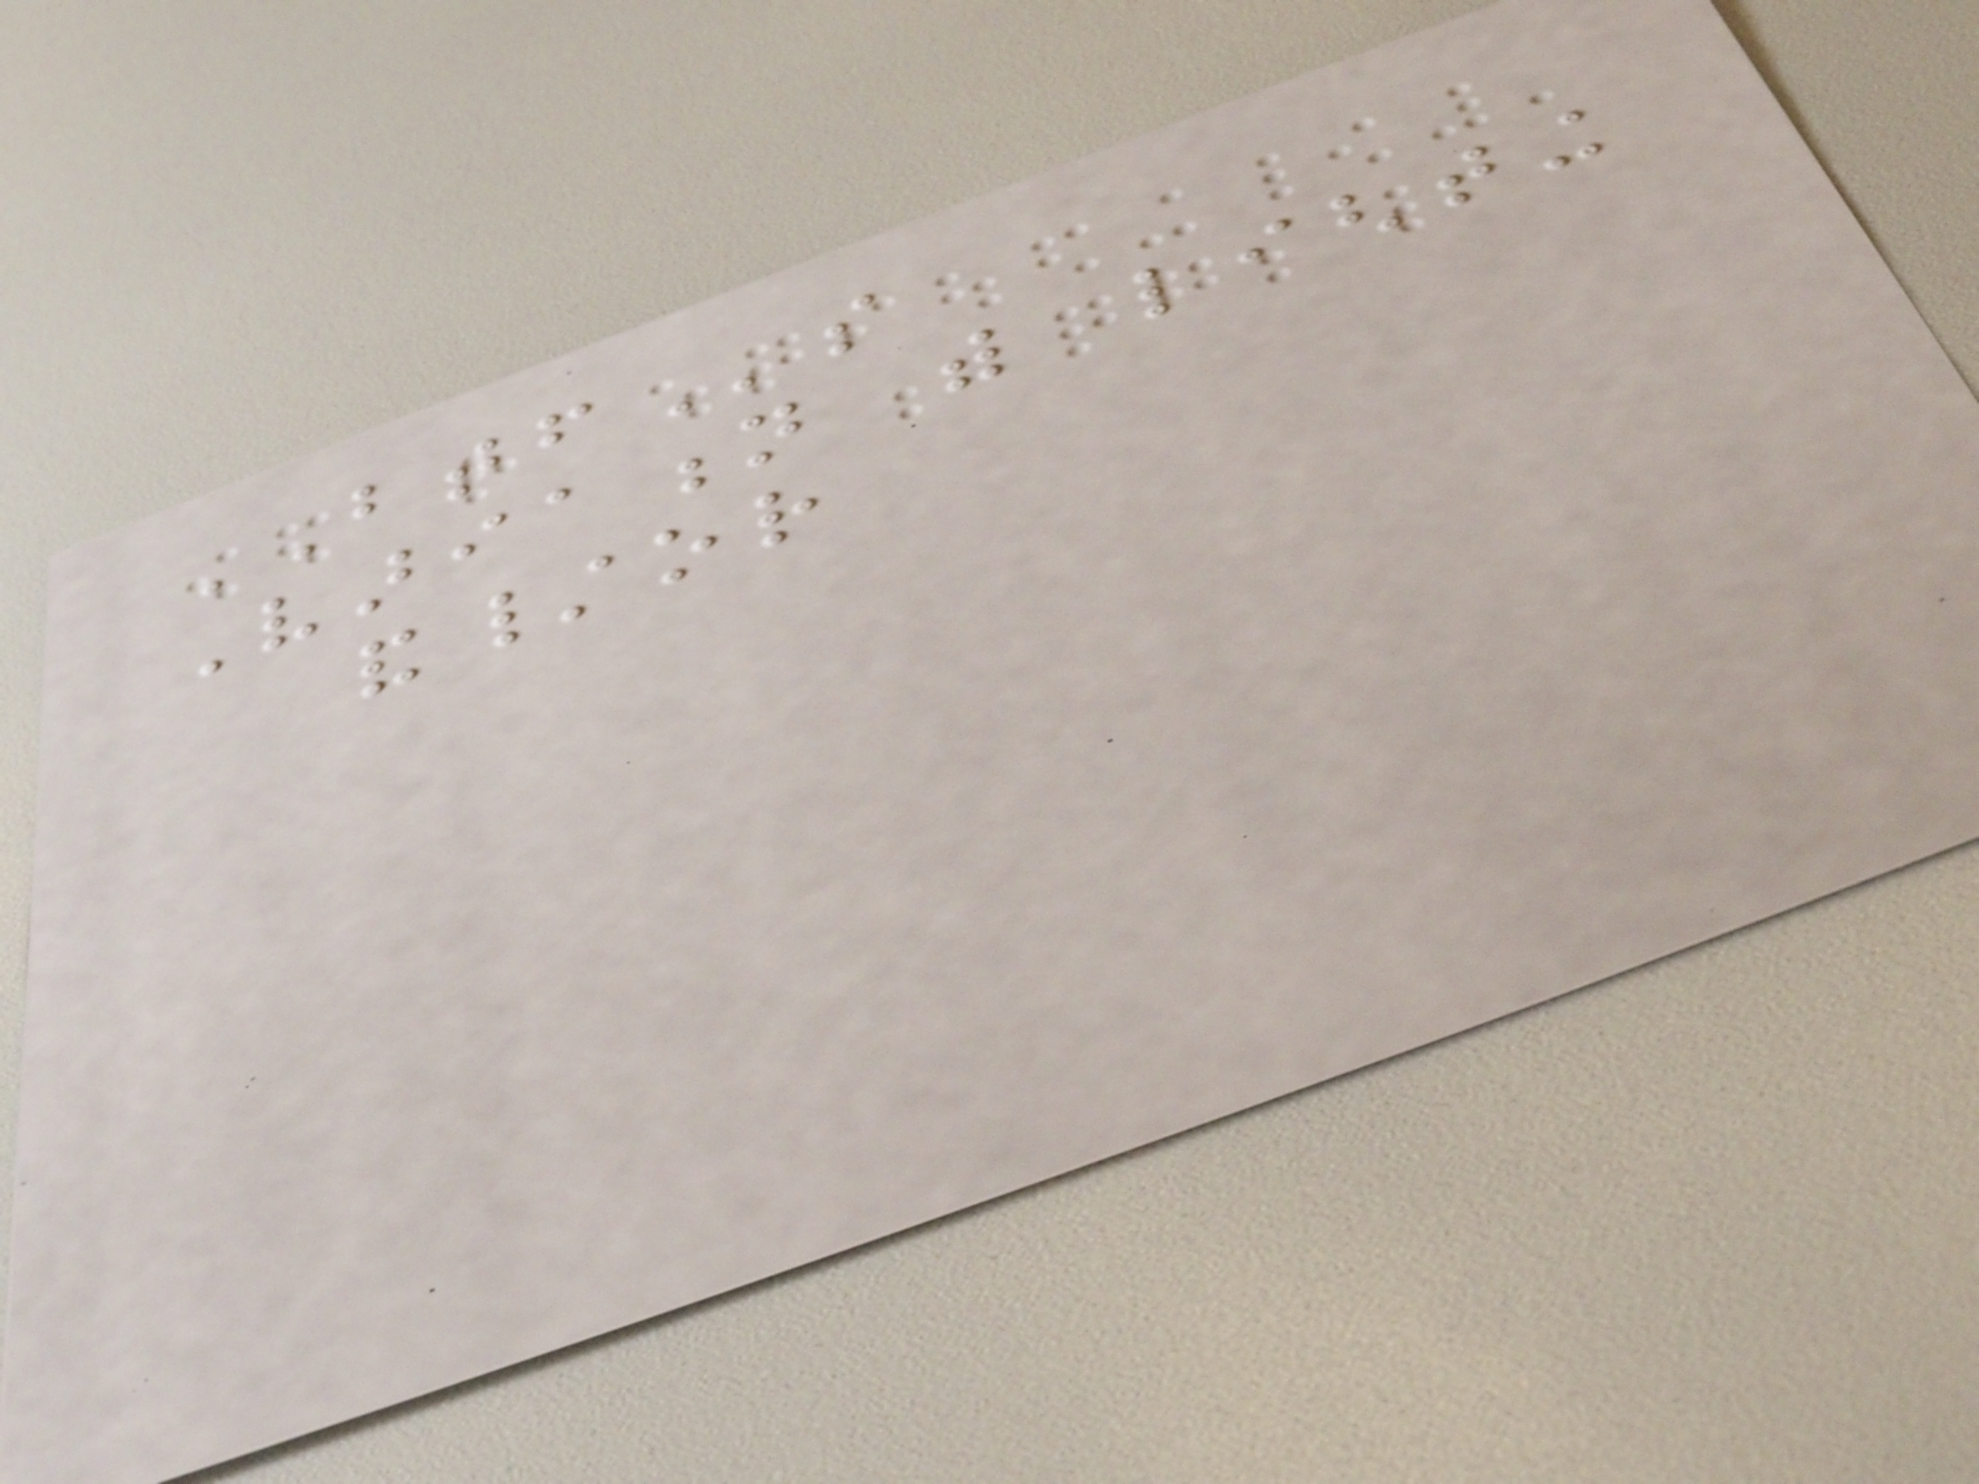BTFs
Variation with lighting
and/or
